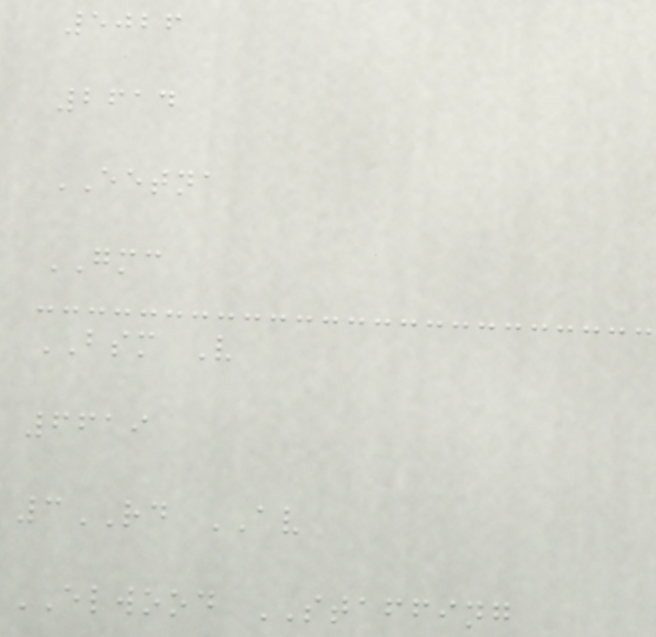5026
2614
EETNA
GMC
BSM V
6619
3RD AV
ELWOOD STAFFING
